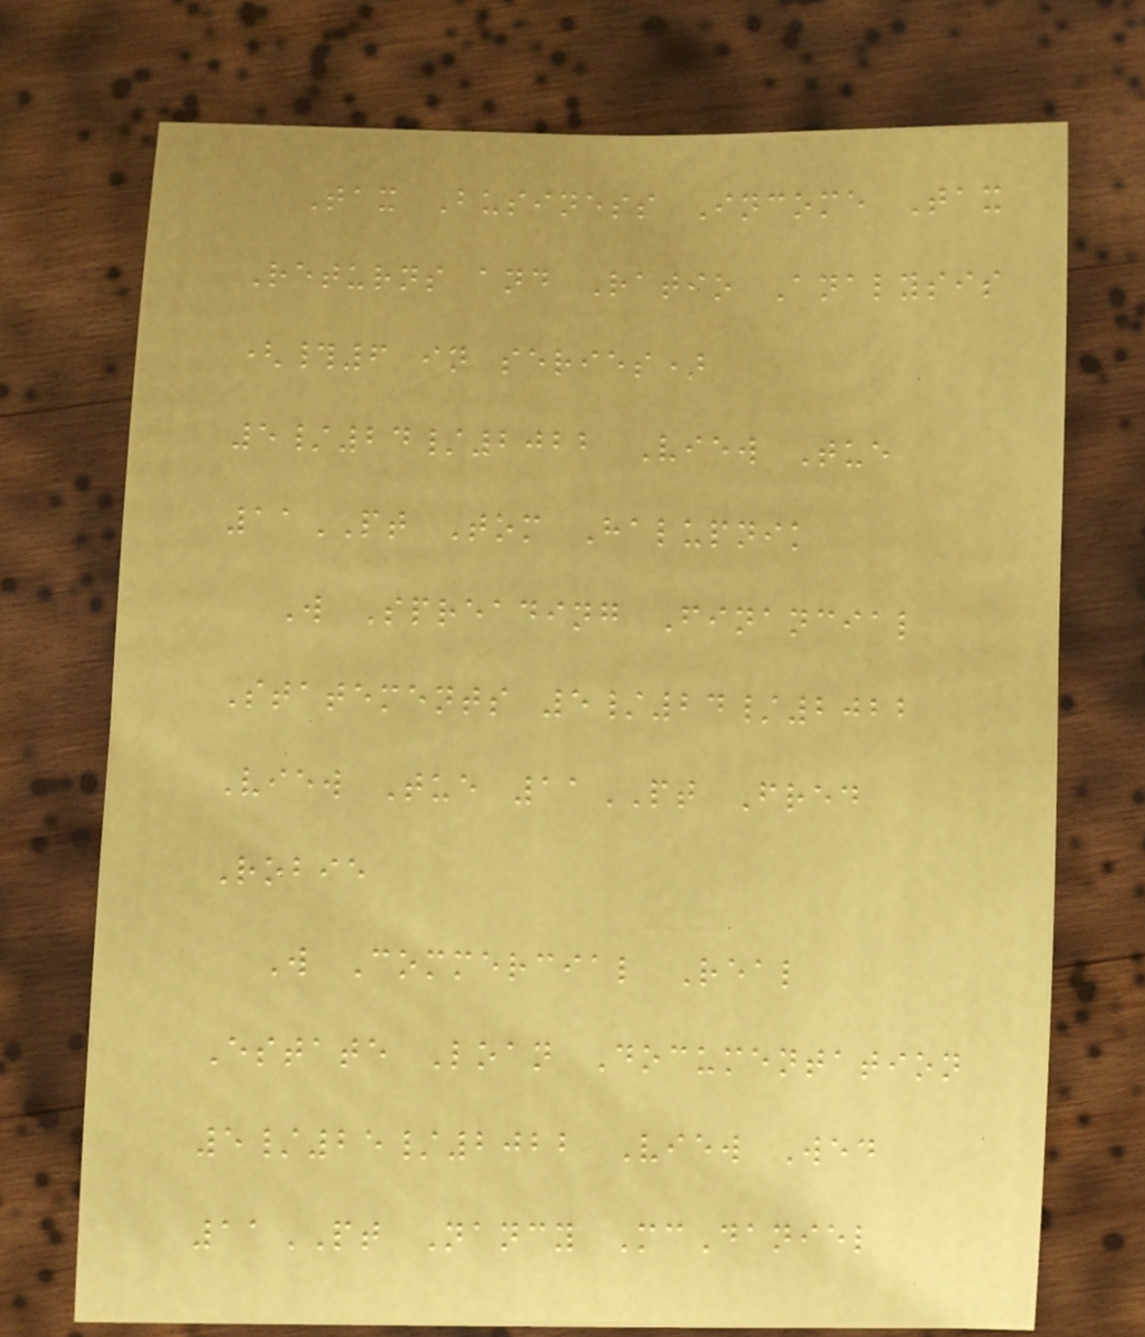Tax Business Income Tax
Returns and Ratio Analysis
(#6 in series)
5/24/2022 View Tue
11PT Tom Halupnik
W Spreading Financial
Statements 5/24/2022
View Tue 11PT Fred
Robie
W Commercial Real
Estate Loan Documentation
5/25/2022 View Wed
11PT Nancy McDaniel
